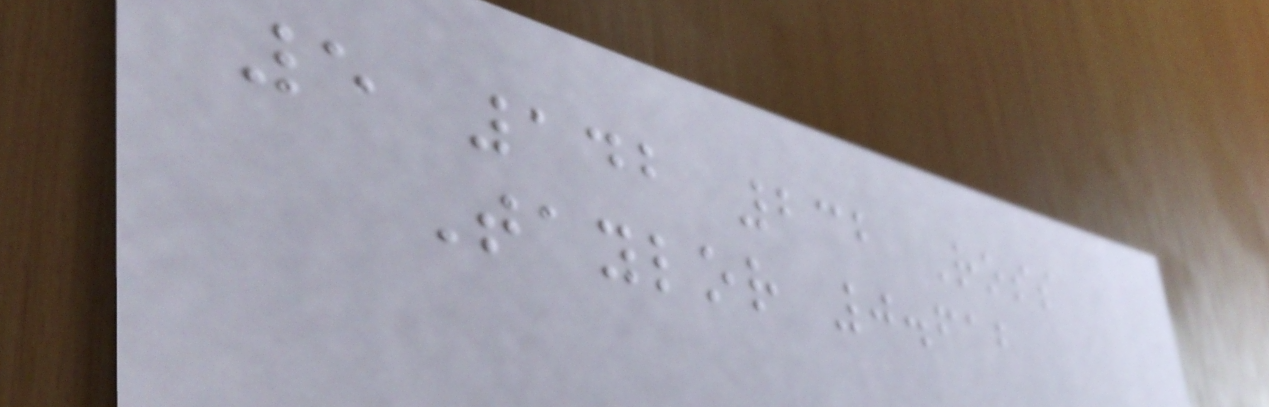5 142 232 Ross
Taylor 0.612
